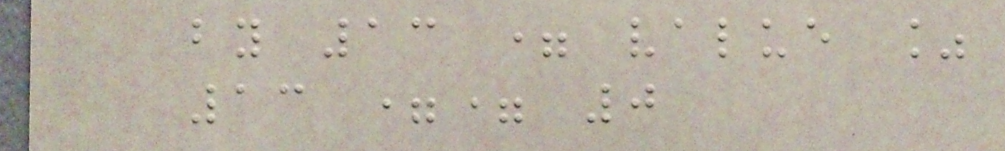by 13 = value %
13 == 0
